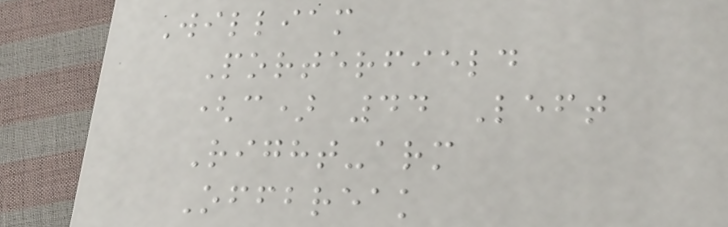William
Porterfield
(c) 44 Left
Right-arm
Offbreak
